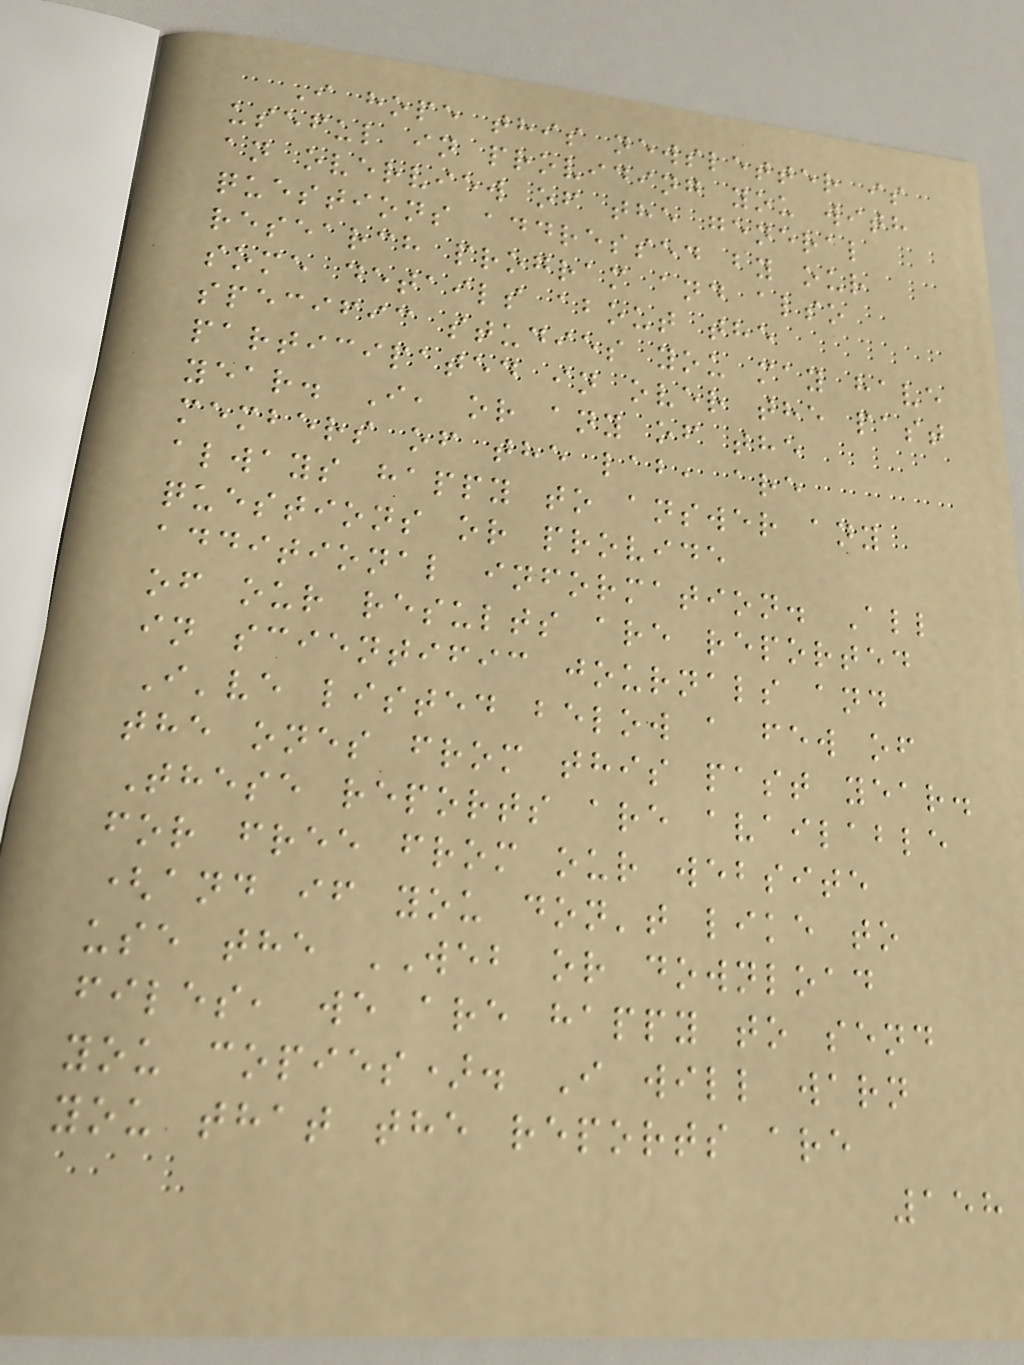I hope this newsletter is
useful in providing you with
an overview of the general
questions addressed by our
research program and also
some details about the
specific studies you may have
participated in over the past
year. I, or any of the
members of the lab, are
always happy to answer any
questions or provide
additional information. All
of our results are reported
in scientific journals and
I've listed below a few of
the ones from this past year.
These reports are available
for free from our website
(and if you don't like to
use the WEB or download
files, we are happy to send
you copies). I will warn
you that the reports are
158
